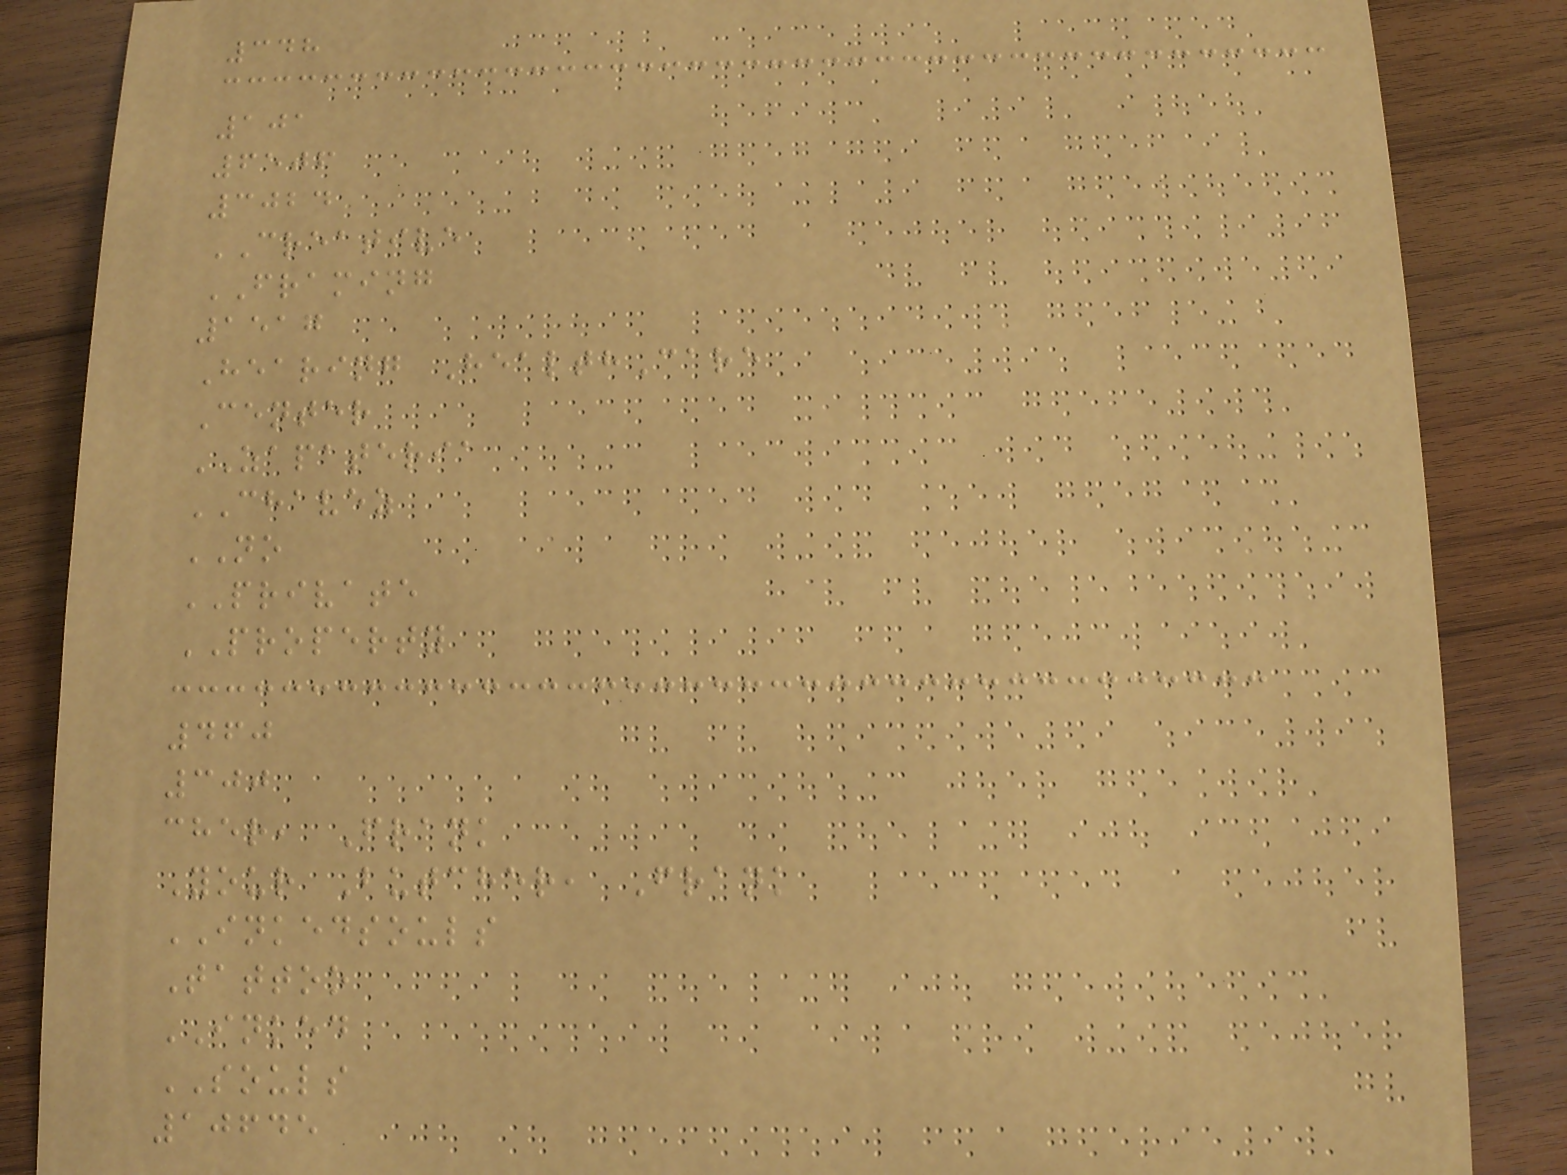348
101
6506
3024
CREATIVE
FRAMING
1517
Hearing HealthCare
Center
ZAPATERIA
CHAVEZ
NO
PRIVATE
PROPERTY
460
300
cher, Frank
Your Butcher, Frank
INKEDSOULS
Tattoo
INKED
SOULS
10645
